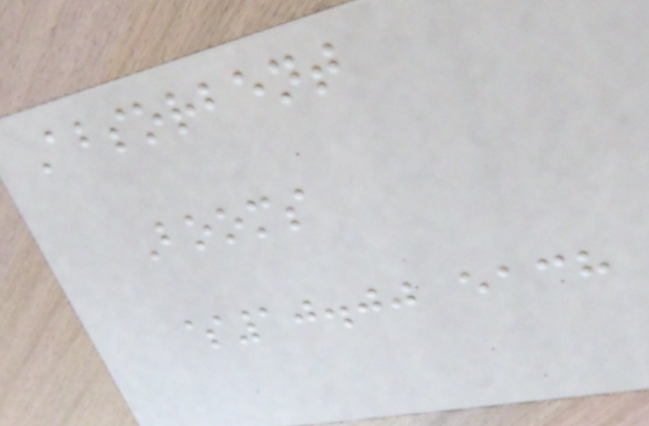Absorbent
Booms
$10.00 each
